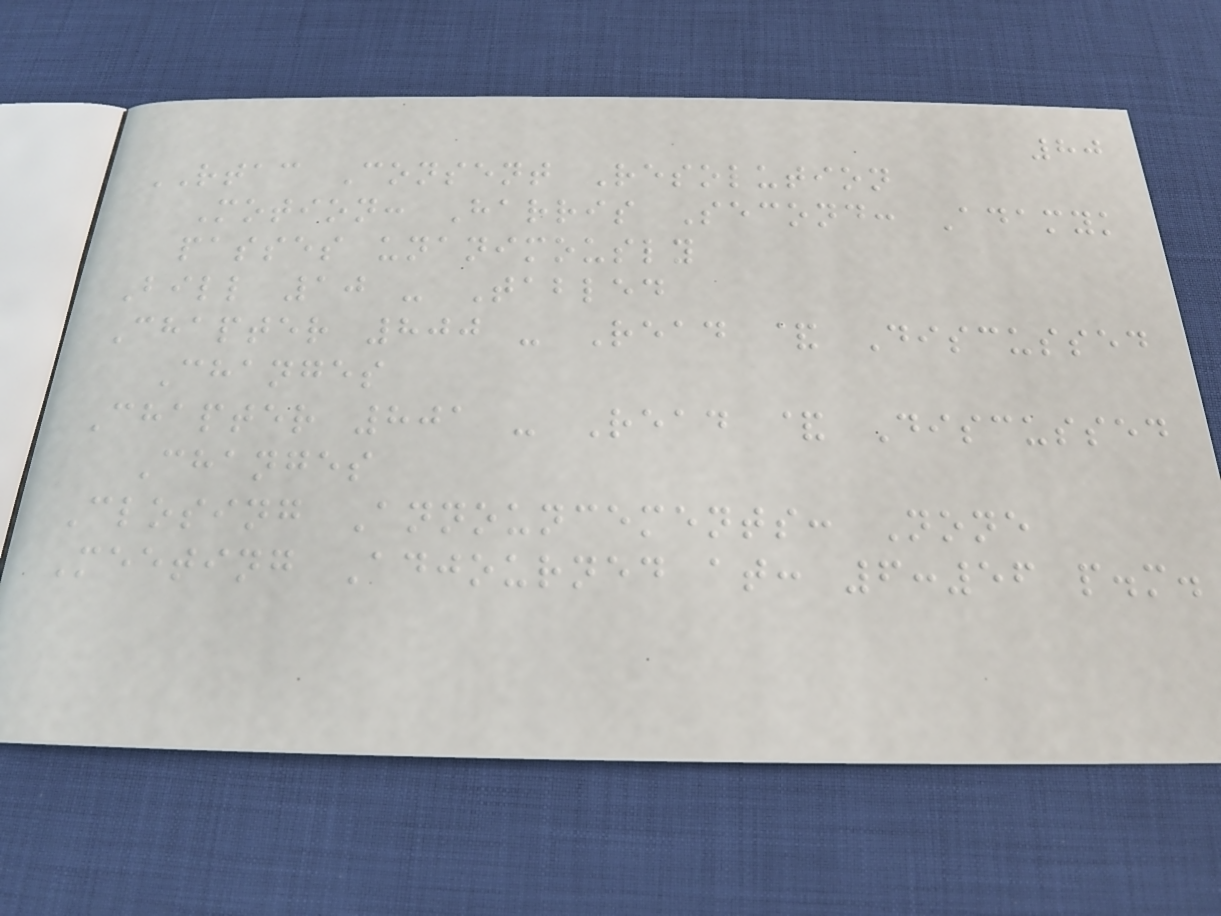80
RTAC Consent Resolution
Motion: Harris Second: Adamyk
passes unanimously
Bill 10 - Tabled
Chapter 800 - Read & Discussed
Changes
Chapter 801 - Read & Discussed
Changes
Closing Announcements: None
Meeting Adjourned at: 6:56 p.m.
